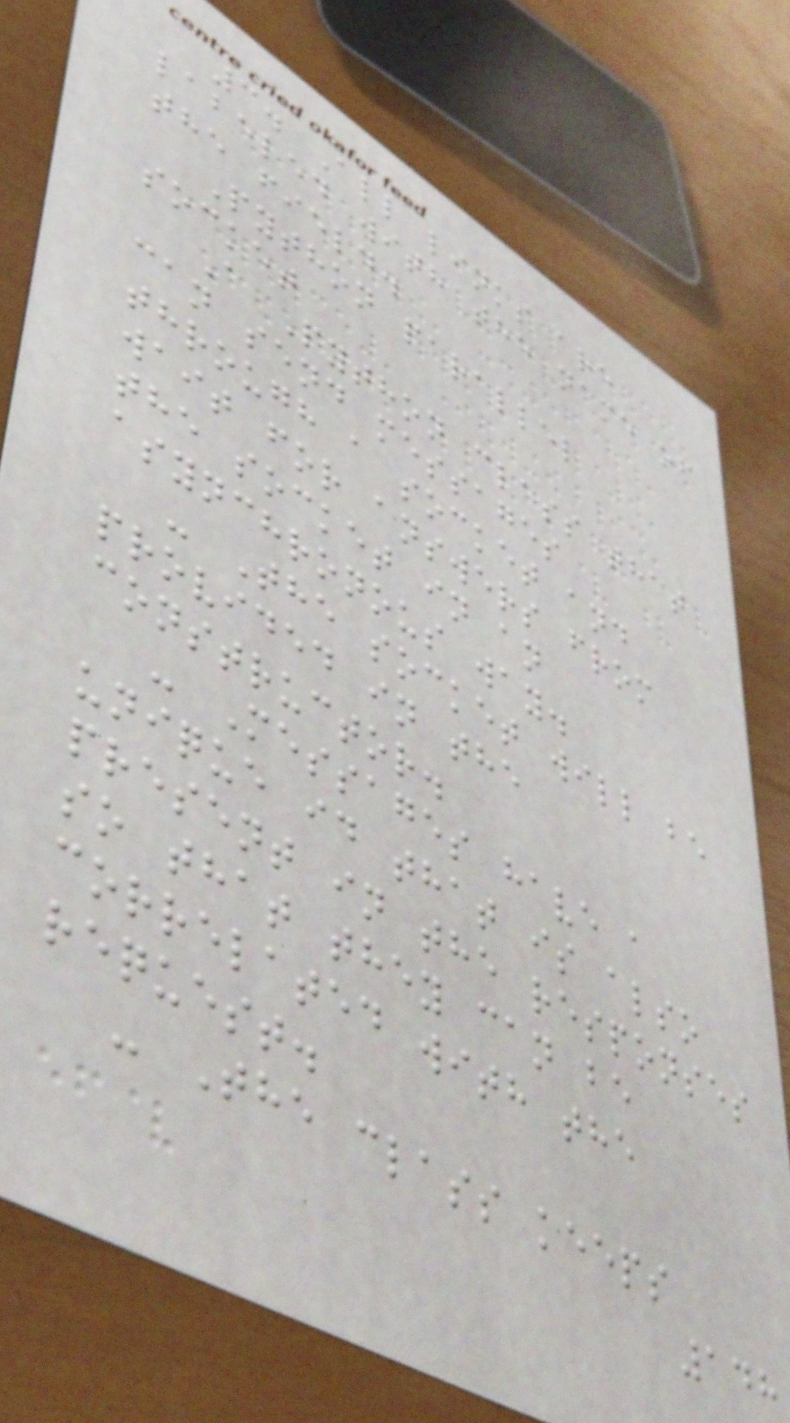3. All links are
labeled with the name of
the field.
Python parallel
socket
A Python class that
can send messages
through a socket and
wait for answers from
the socket in an
asynchronous way.
- The socket will be
provided in the
constructor.
- Messages have a
unique id that is also
present in the responses
so that they can be
correlated with the
request.
- The class keeps
148
